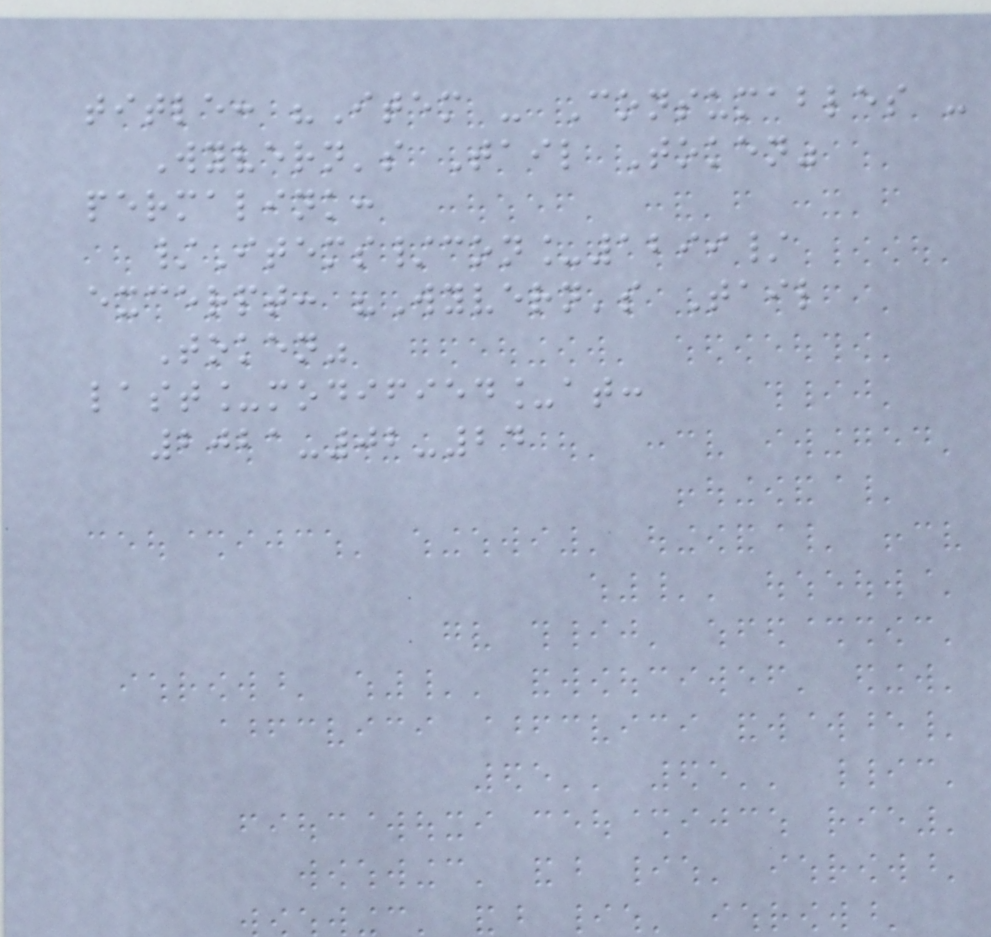title: "Item - Consumables -
Wyvern's Tail Token"
permalink:
/Items/con_1299/
excerpt: "Wyvern's Tail
Token"
last_modified_at:
2021-02-24
